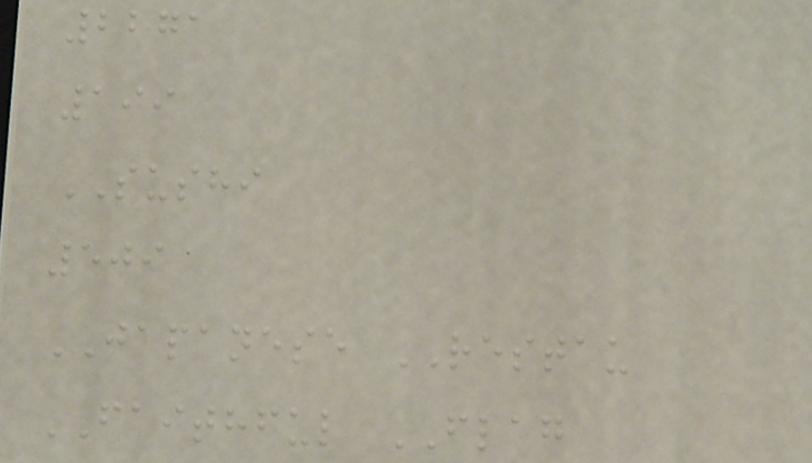2271
199
SUSHI
509
JAPANESE RESTAU
FAITHFUL FLAG
